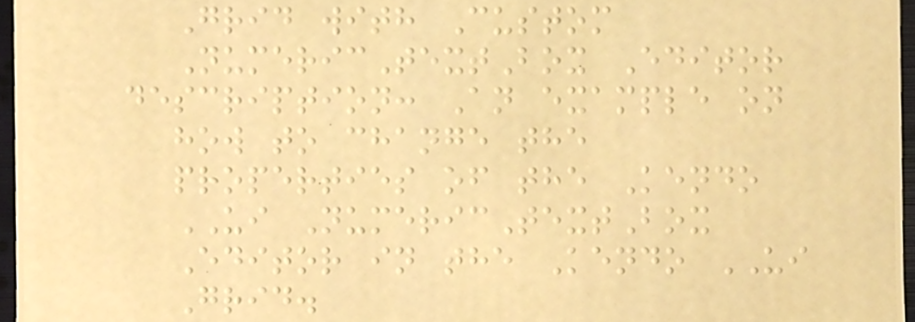Grid with Custom
NumericTextBox Editor
description: An example on
how to change the
properties of the Kendo
UI NumericTextBox
Editor in the Kendo UI
Grid.
